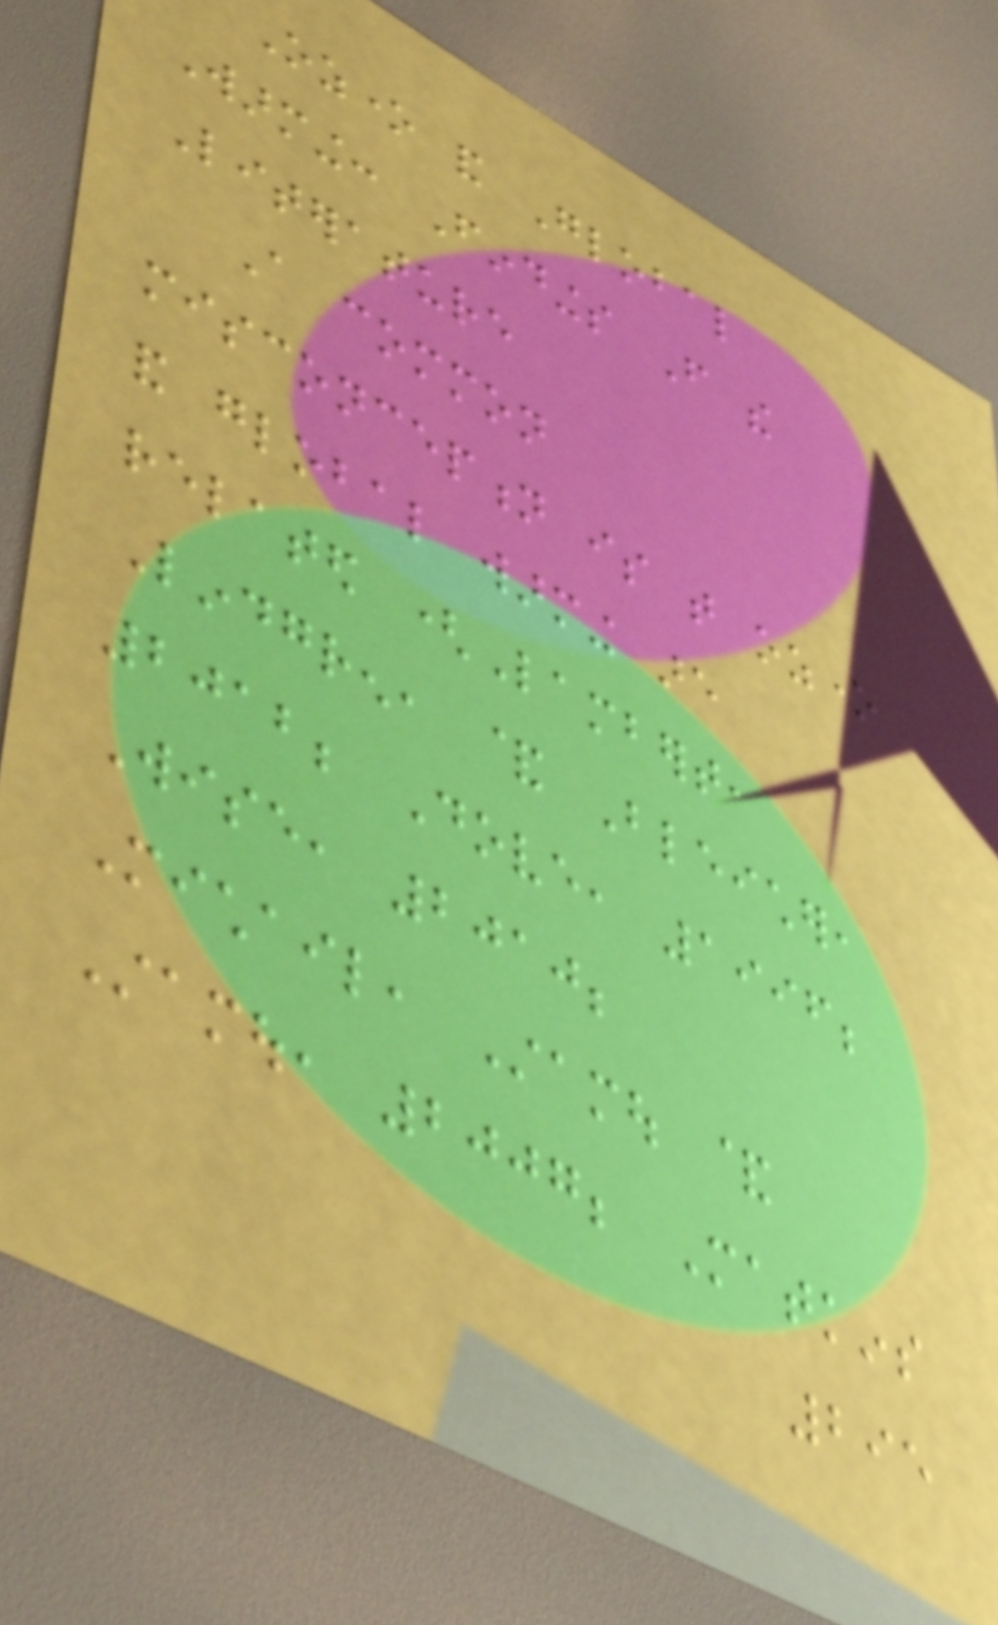Ozone and Global
Warming: Findings From the
Literature
A common
misconception is that ozone
and global warming are
related (Lambert,
Lindgren, & Bleicher,
2012; Dove, 1996;
Wise, 2010;
Michail, Stamou &
Stamou, 2007; Matkins
295
